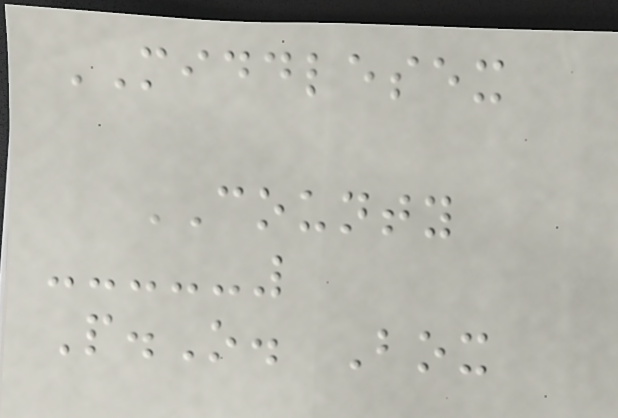MIDDLESEX
COUNTY
P.O. Box
